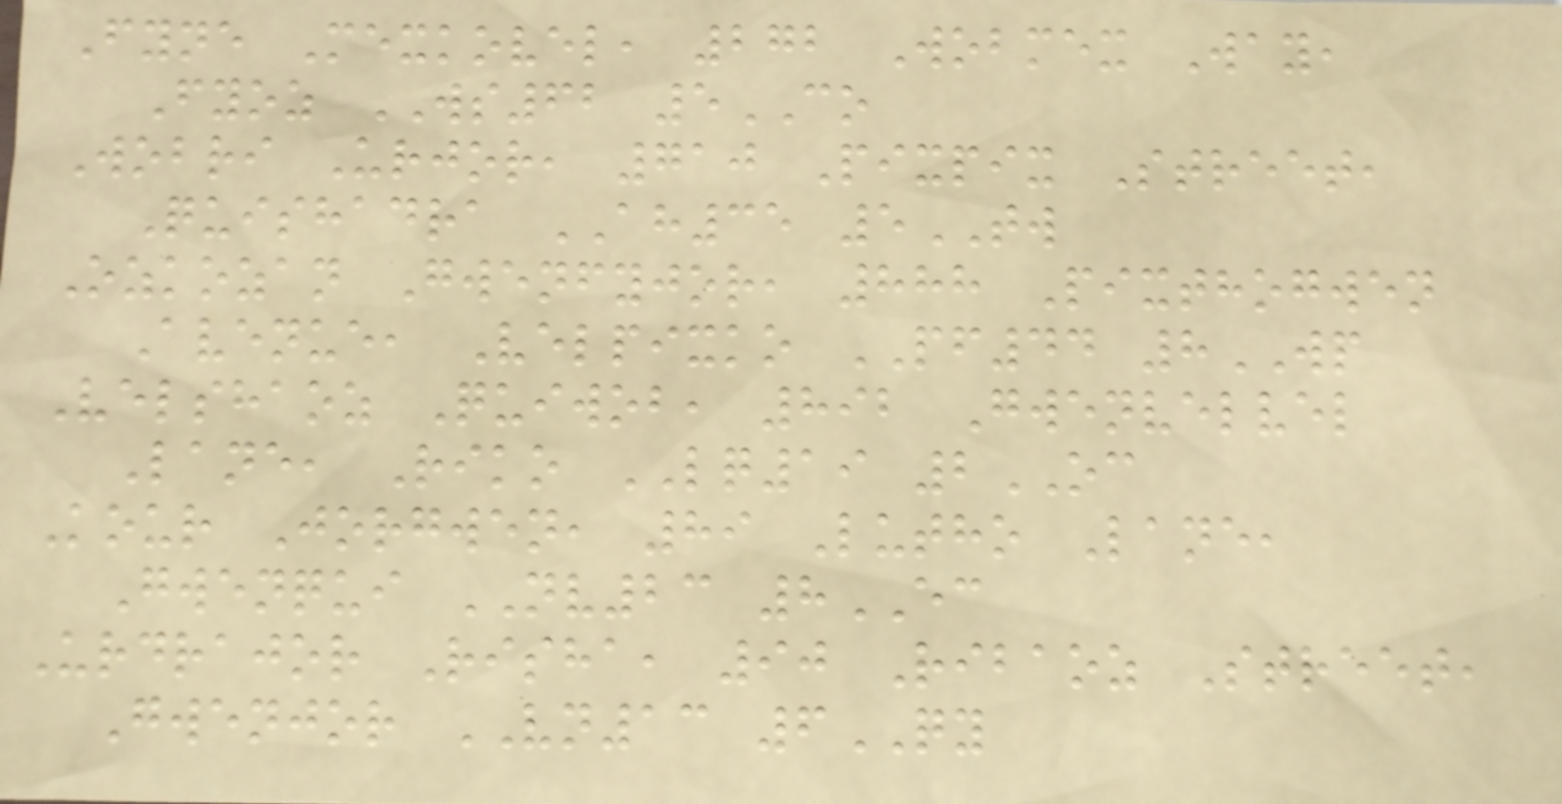Fyne Mexkovel, 272 Wobmex Way,
Fyoz WS62 5CO
Wobri Urjor, 710 Pixpix Street,
Quishadra AH35 5TW
Ozkozan Gwenfyjor, 888 Pixthogwen
Avenue, Velpixko PF44 8WP
Velshaoz Quiwob, 892 Gwenvelvel
Lane, Riko LQ19 2OC
Kour Jorgwen, 89 Lutho Lane,
Gwenqui NV23 8EC
Urdrajor Risha, 90 Ribaoz Street,
Gwenjor VN13 6QY
